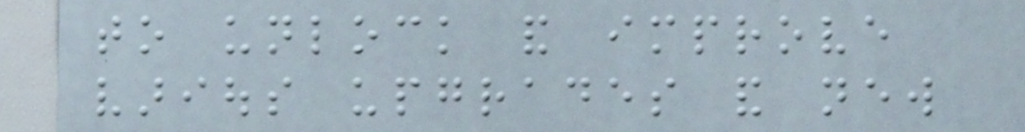to unlock and improve
various upgrades and new
